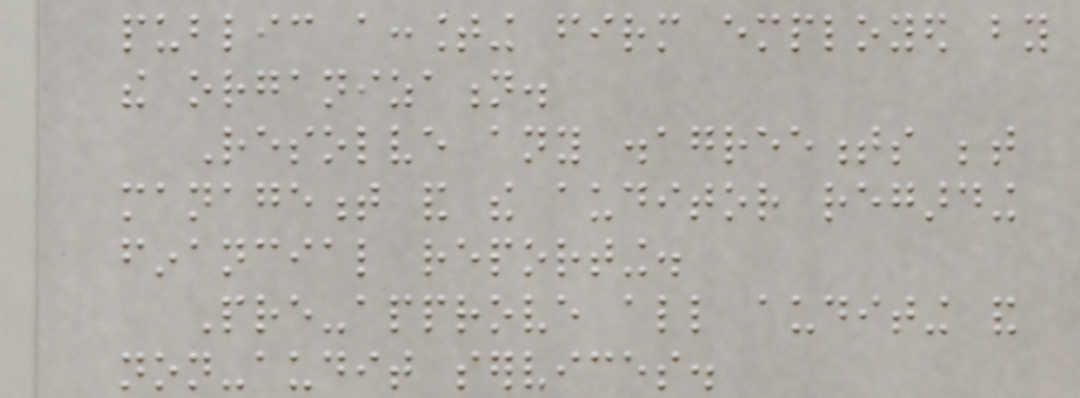public accounting firm employed by
the organization.
Resolve any disagreements between
management and the auditor regarding
financial reporting.
Pre-approve all auditing and
non-audit services.
